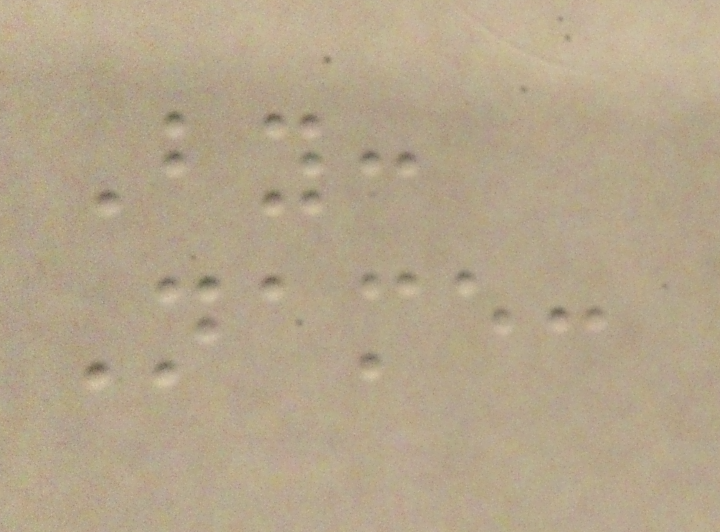By:
Name:
